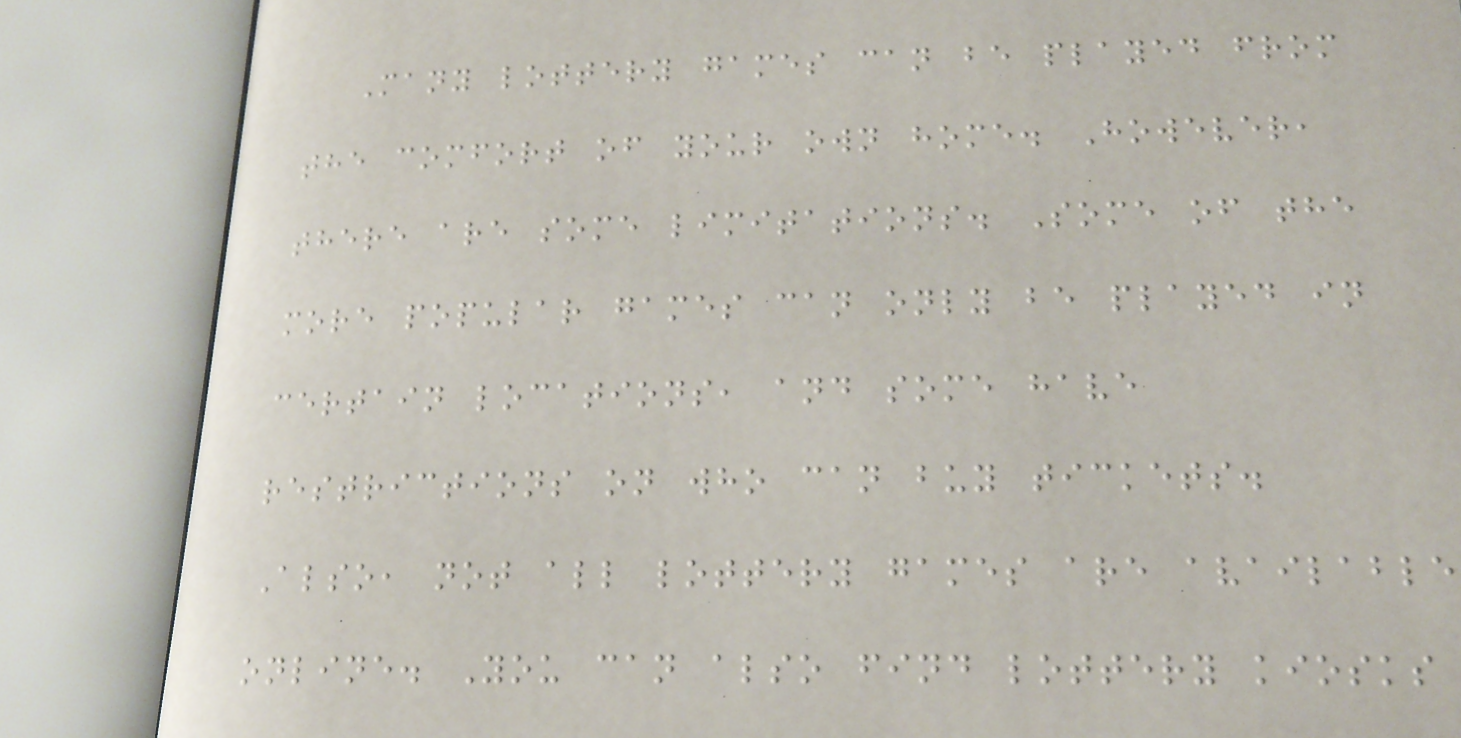Many lottery games can be played from
the comfort of your own home. However,
there are some limitations. Some of the
more popular games can only be played in
certain locations, and some have
restrictions on who can buy tickets.
Also, not all lottery games are available
online. You can also find lottery kiosks
